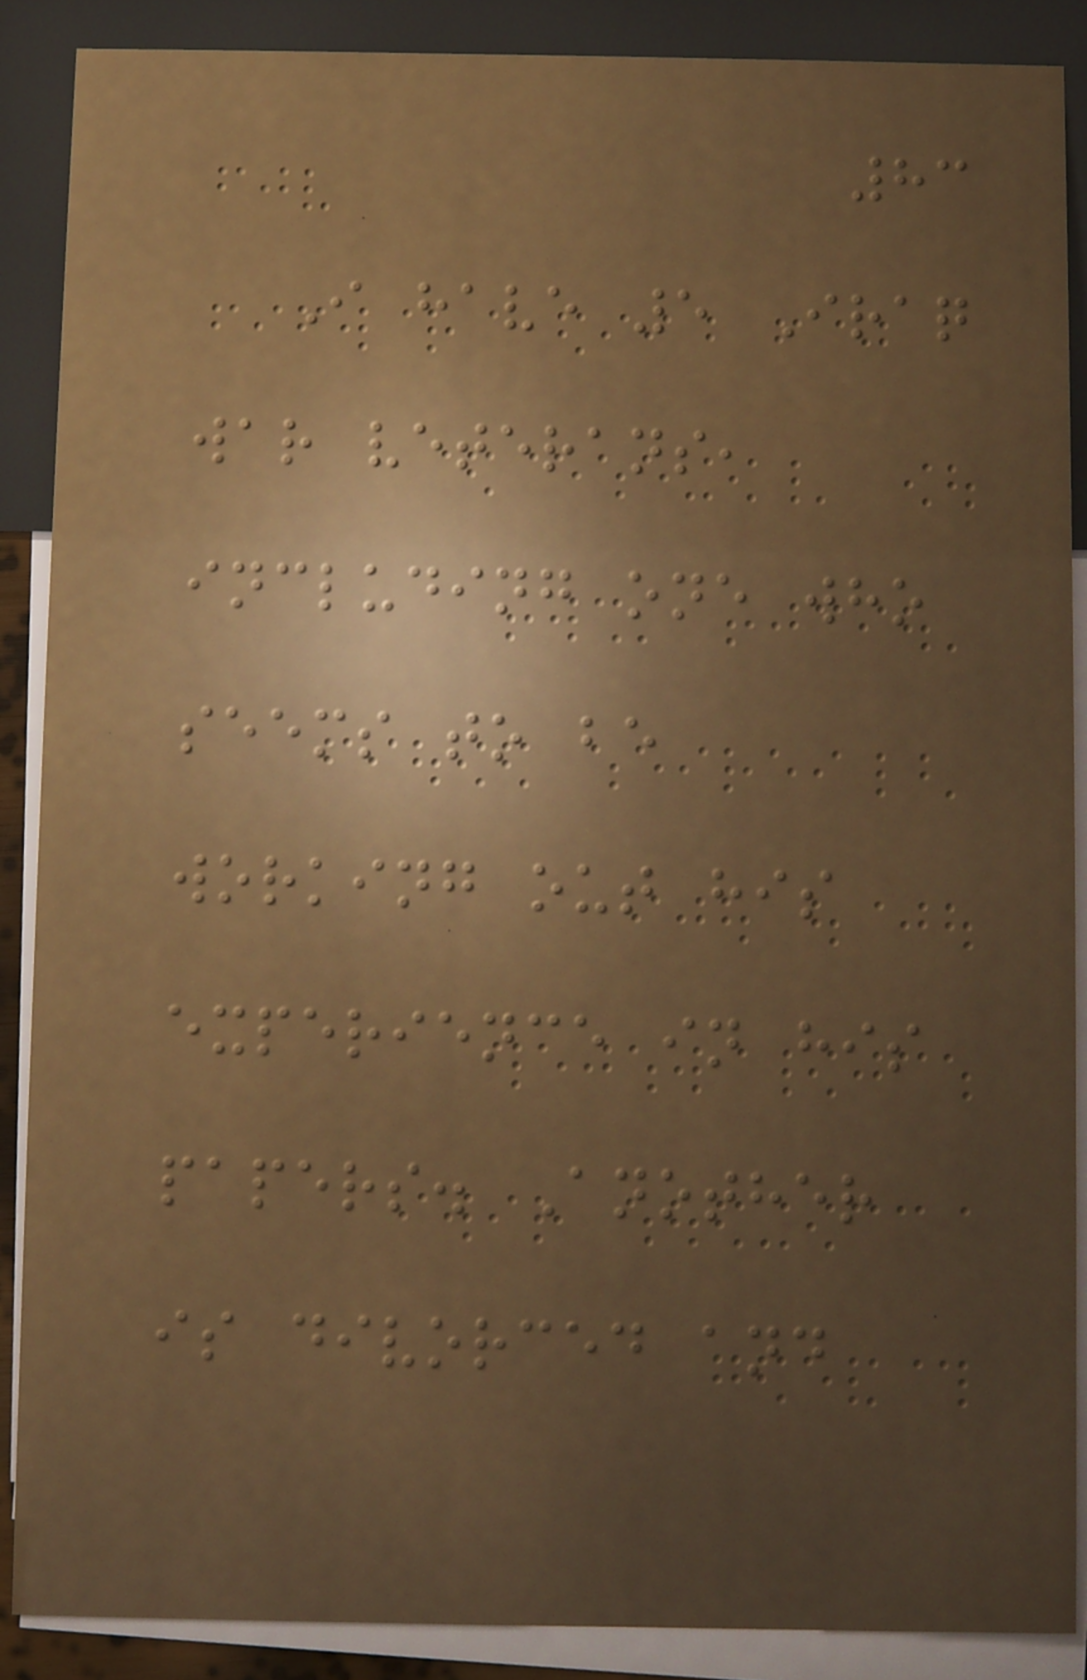83
I have 5 Iraq
war veterans,
including one who
seems to be
working out his
experience in his
papers. Another
is divorced and
